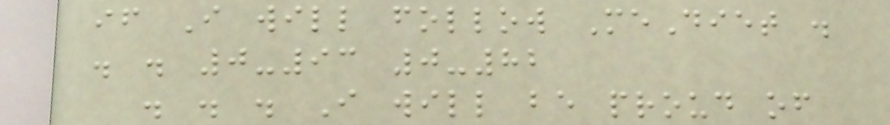if I will follow MeDiet .
. . 0-93 0-82
. . . I will be proud of
